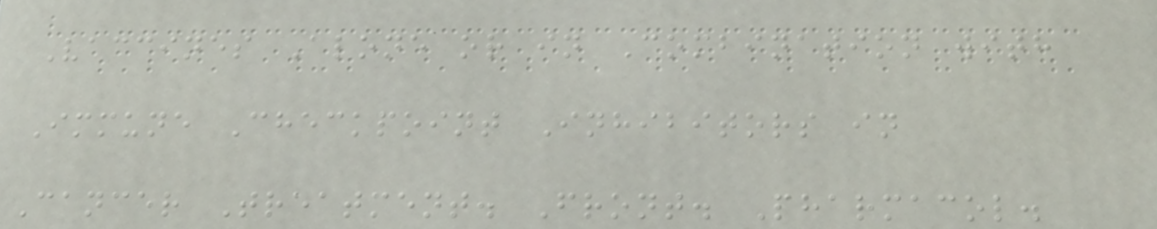Vaccines Alone or in Combination with
Immune Checkpoint Inhibitors in
Cancer Treatment. Front. Pharmacol.
